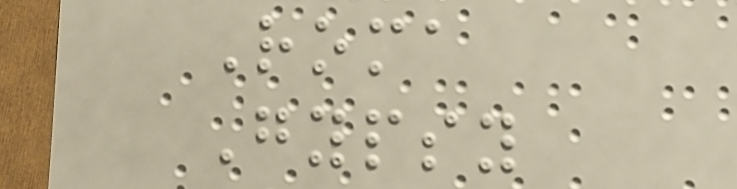Roma
Gypsy
